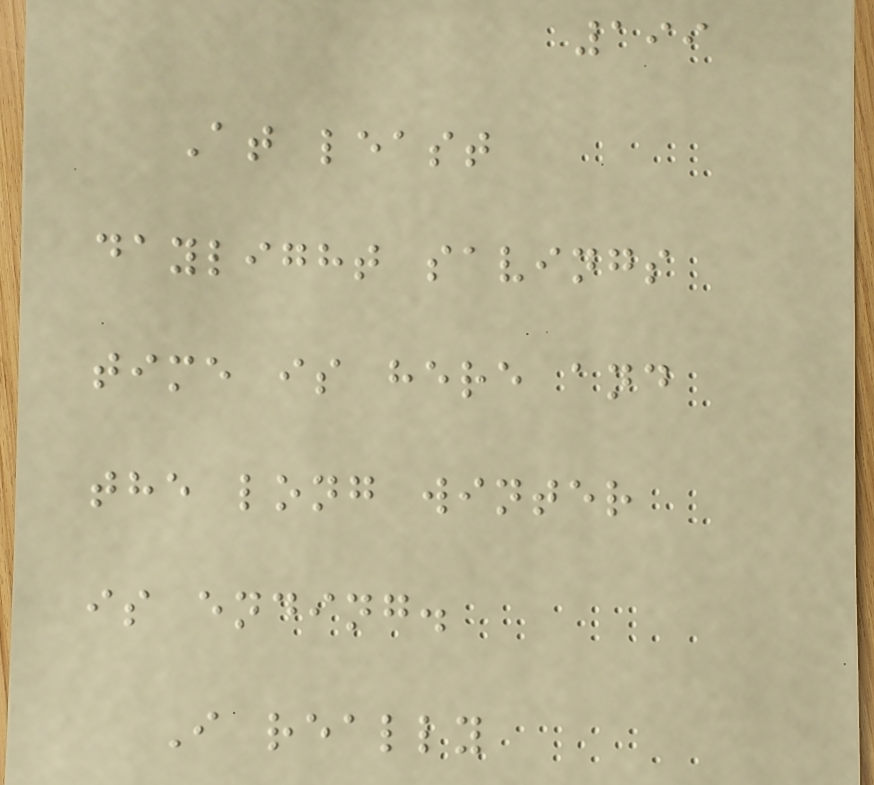199
At least
daylight savings
time is here and
the long winter
is ending.
I really
